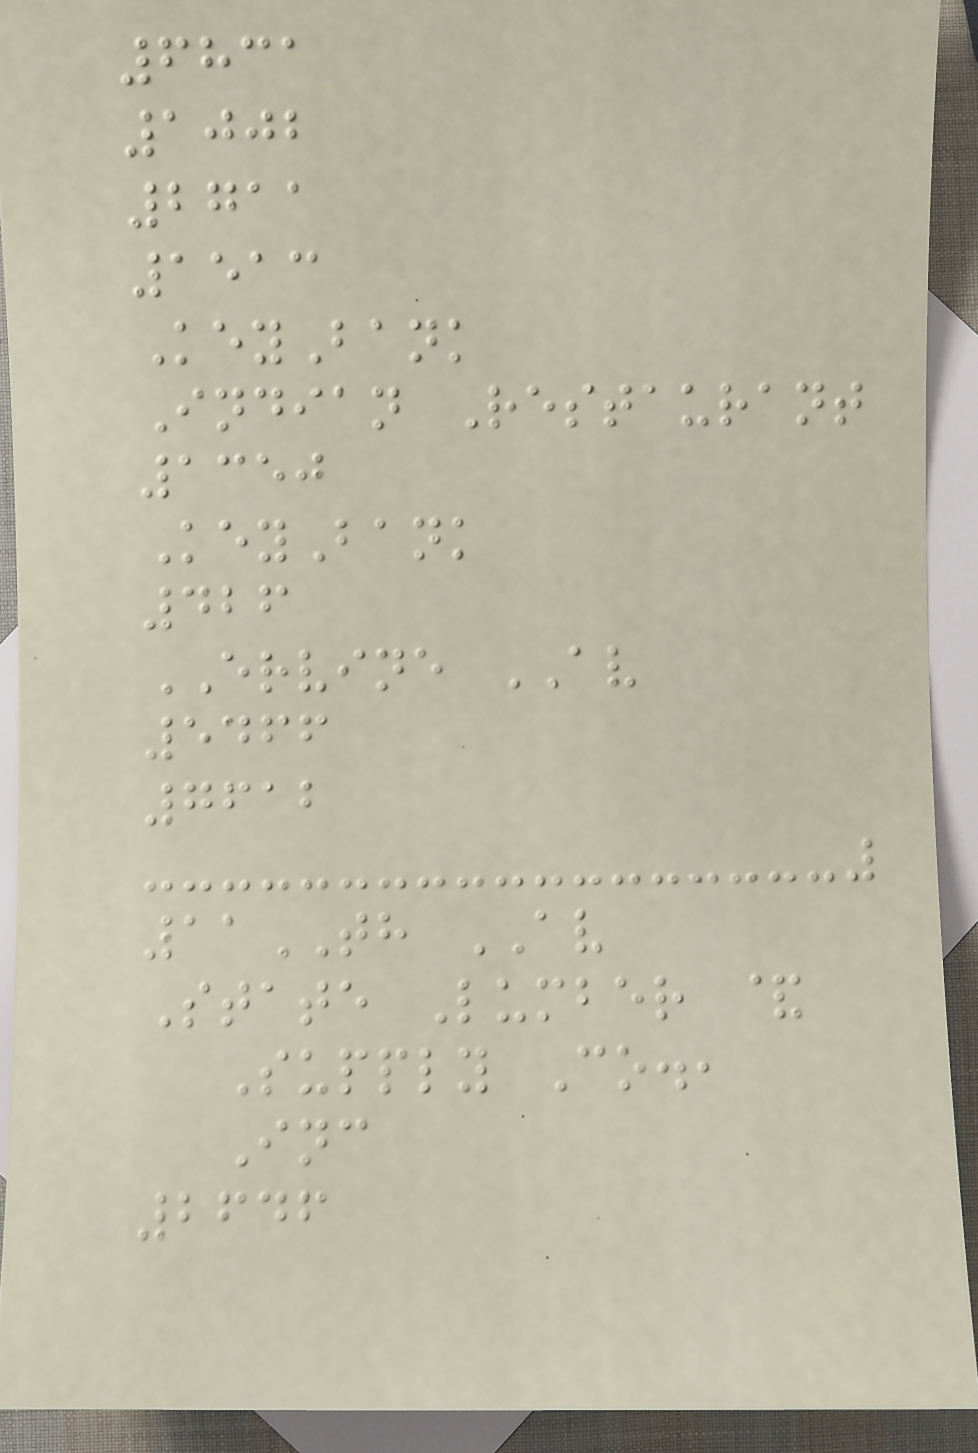6831
1002
2711
1513
KeyBank
Indian Restaurant
1350
KeyBank
426
ERVINE AV
5466
7612
11TH AV
State Lumber &
Supply Co.,
Inc
2646
